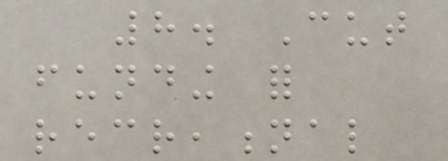8. Cut
funding for
recreational
